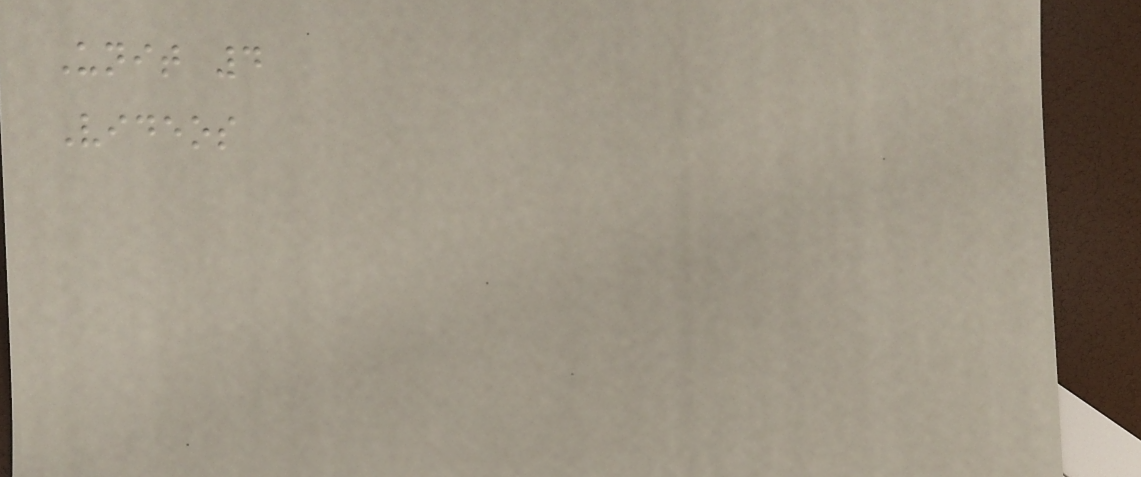Unit 4
Videos
